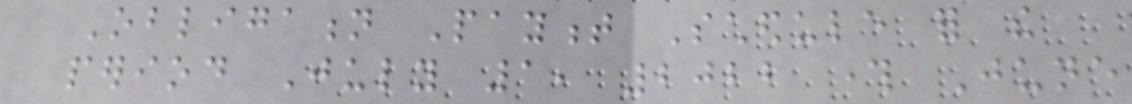Obligation Payment Schedule for the
period July 1, 2022 through June
